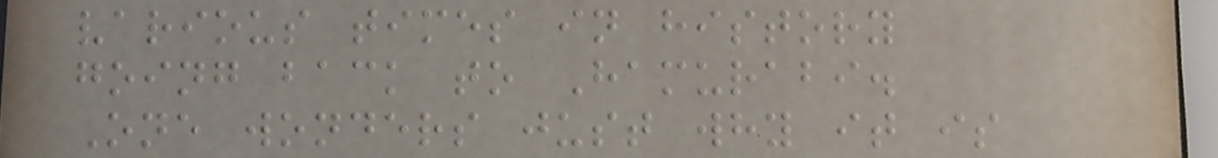various times in history
going back to Hamurabi.
One wonders just why it is
